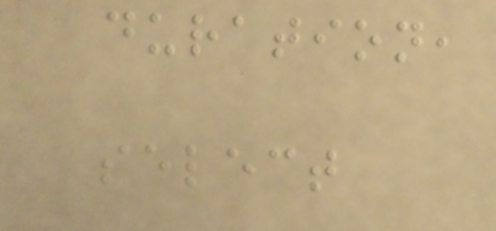duration,
select
